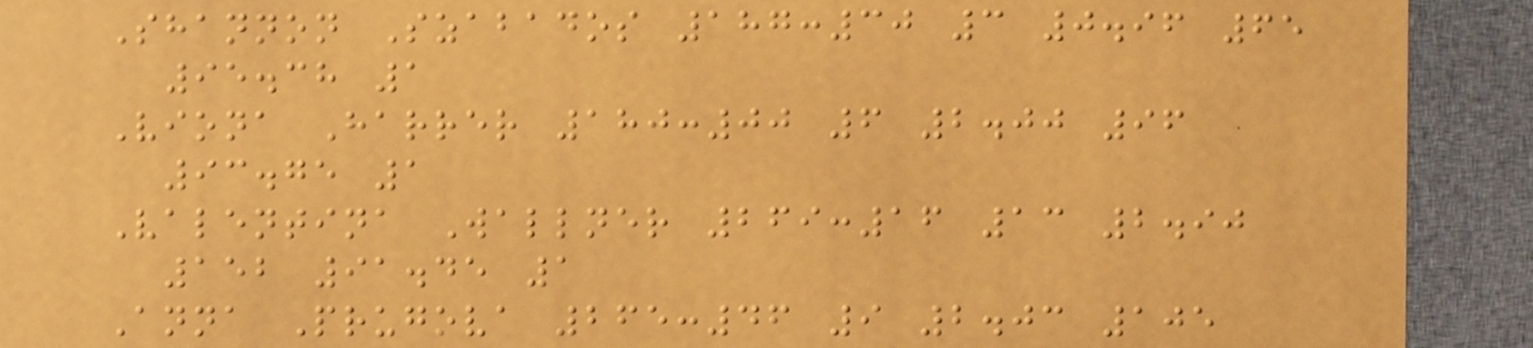Shannon Szabados 187:30 3 0.96 65
95.38 1
Viona Harrer 180:00 6 2.00 96
93.75 1
Valentina Wallner 269:16 13 2.90
152 91.45 1
Anna Prugova 265:46 9 2.03 105
